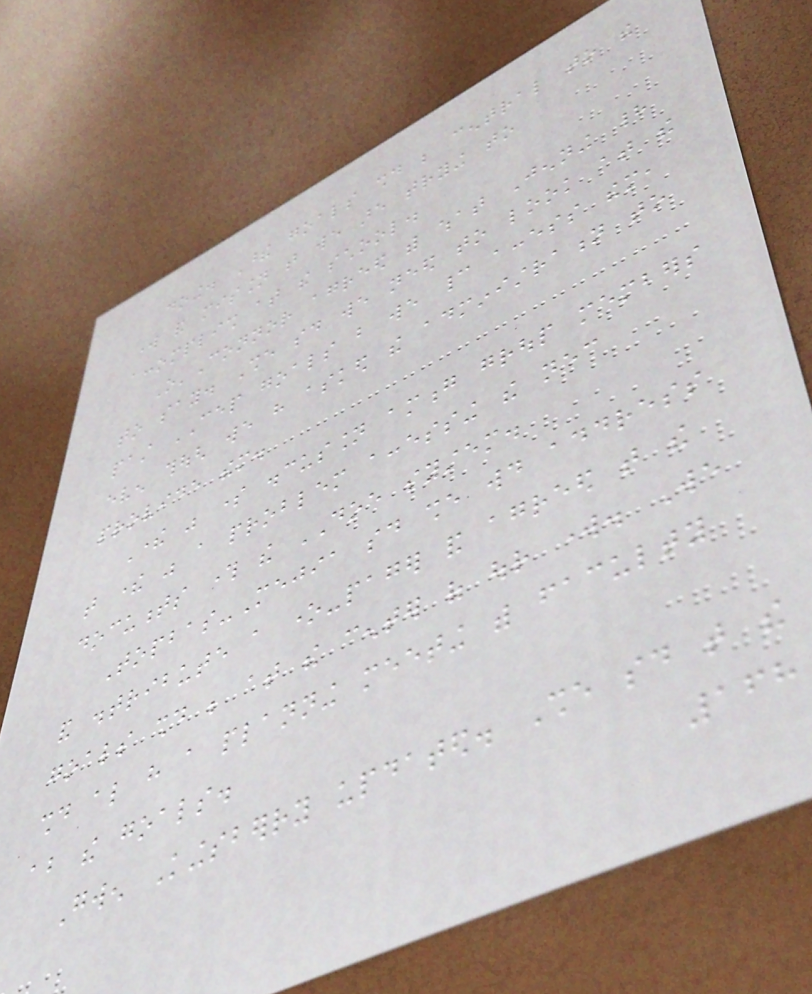doing. These goals should be central to the
work and mission that we are trying to
accomplish at the school.
O'Connor agreed with what Jenning had
to say. She said we need to look at the
past CEP goals but we cannot access them,
even though we have asked the administration to
provide them.
There was some discussion among group members
that there was a problem accessing the necessary
documents through the DOE system.
Topbas-Mejia said she would address
and distribute a one-pager and agreed that the
goals should be at the center of our work. We
should also have a planning meeting with faculty
about the goals.
Gwen Kingsberry updated. She said that the
168
